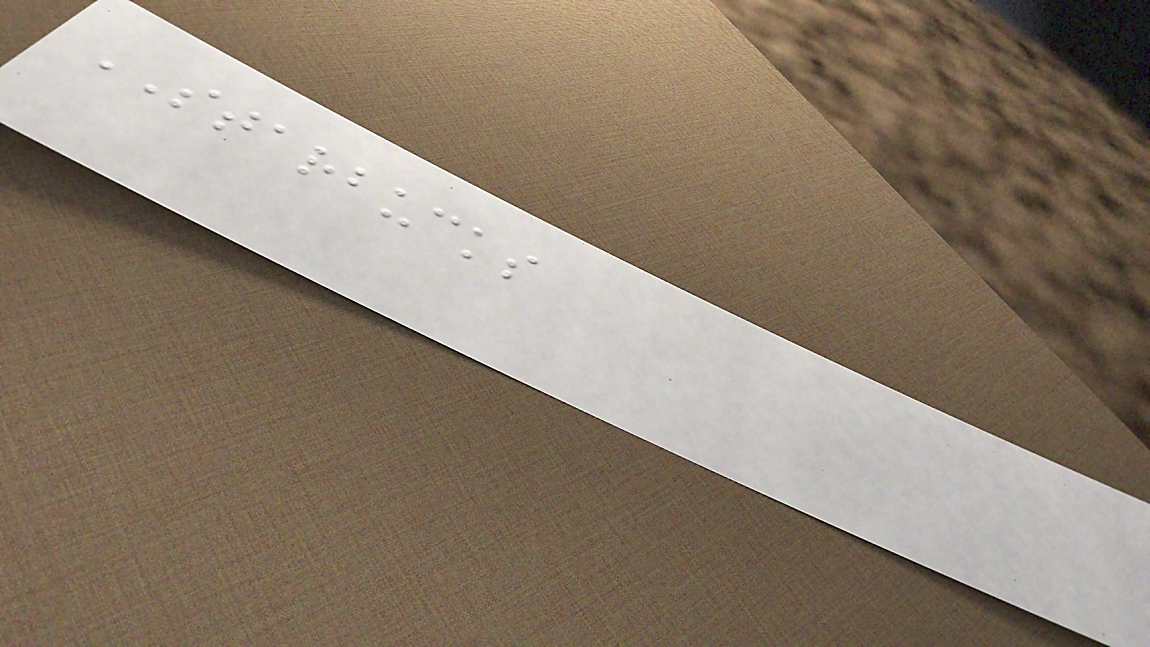STARBUCKS
